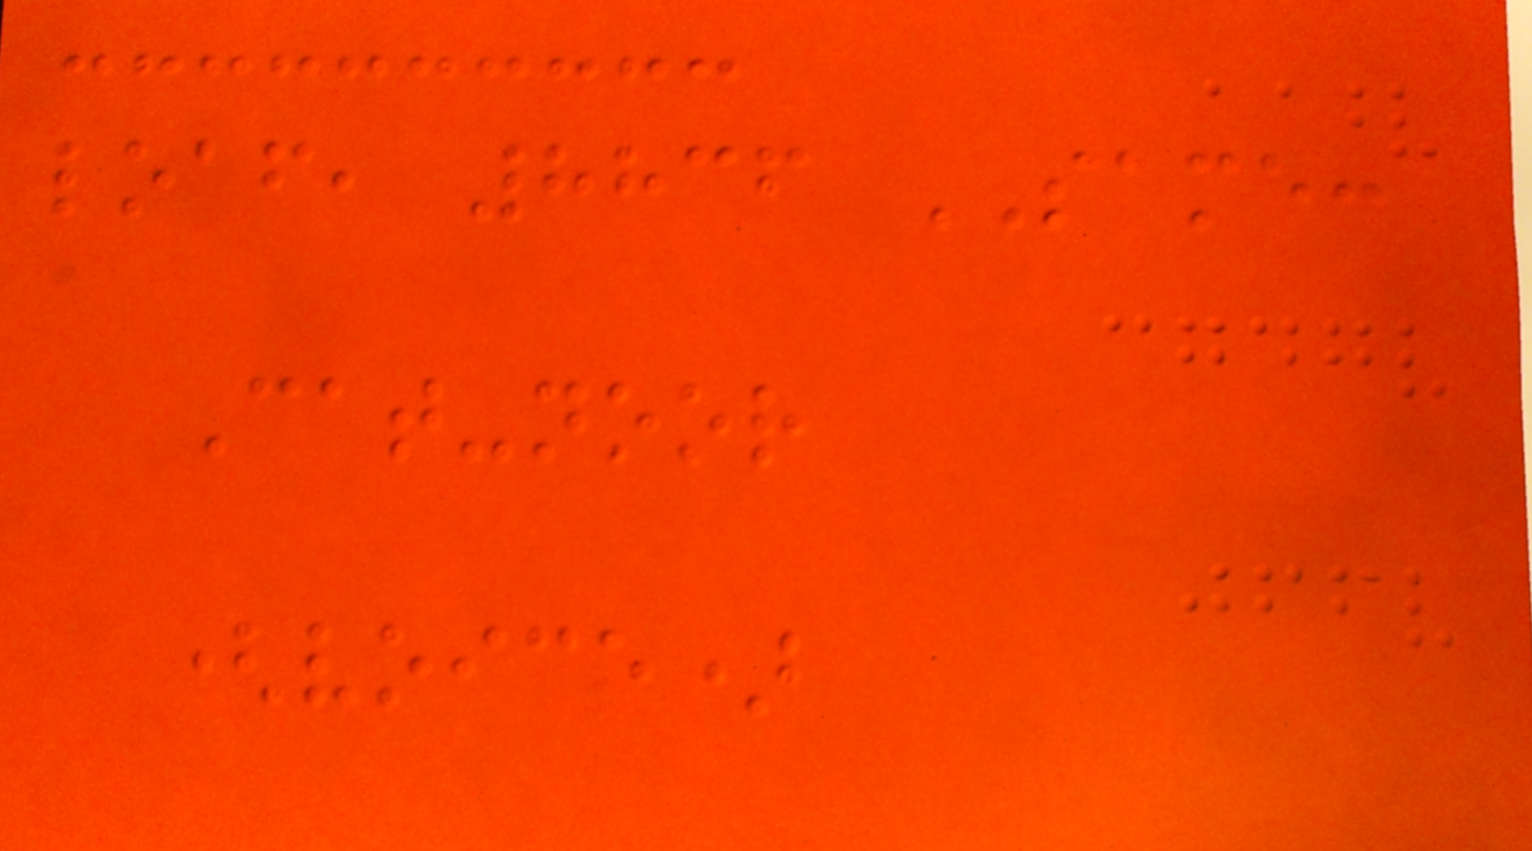loaf, 8836 SAME:
Cat-noor
(voice)
